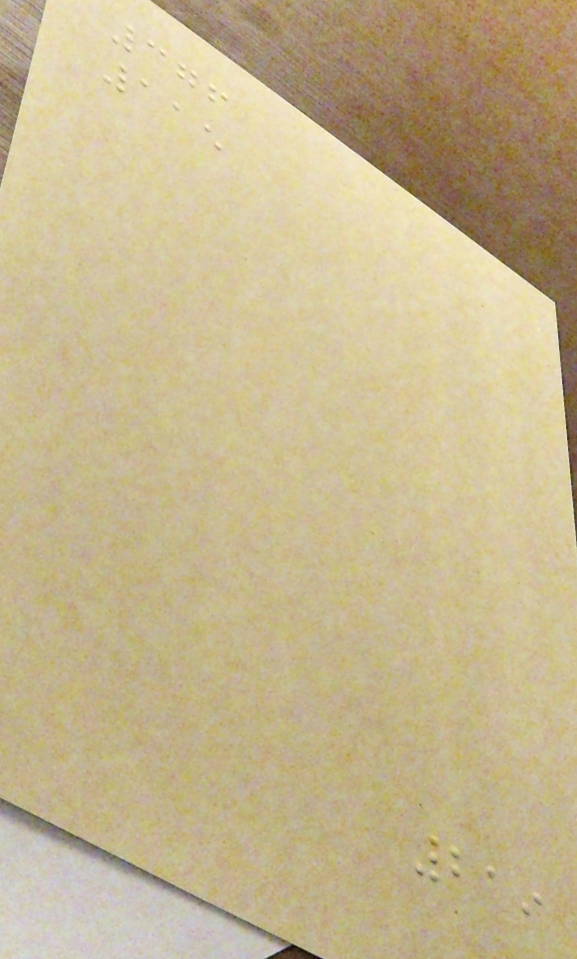376
115
219
